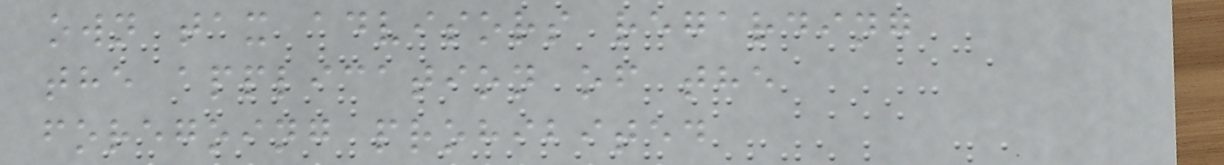own tax advisors regarding
the application of the
foregoing prohibited
